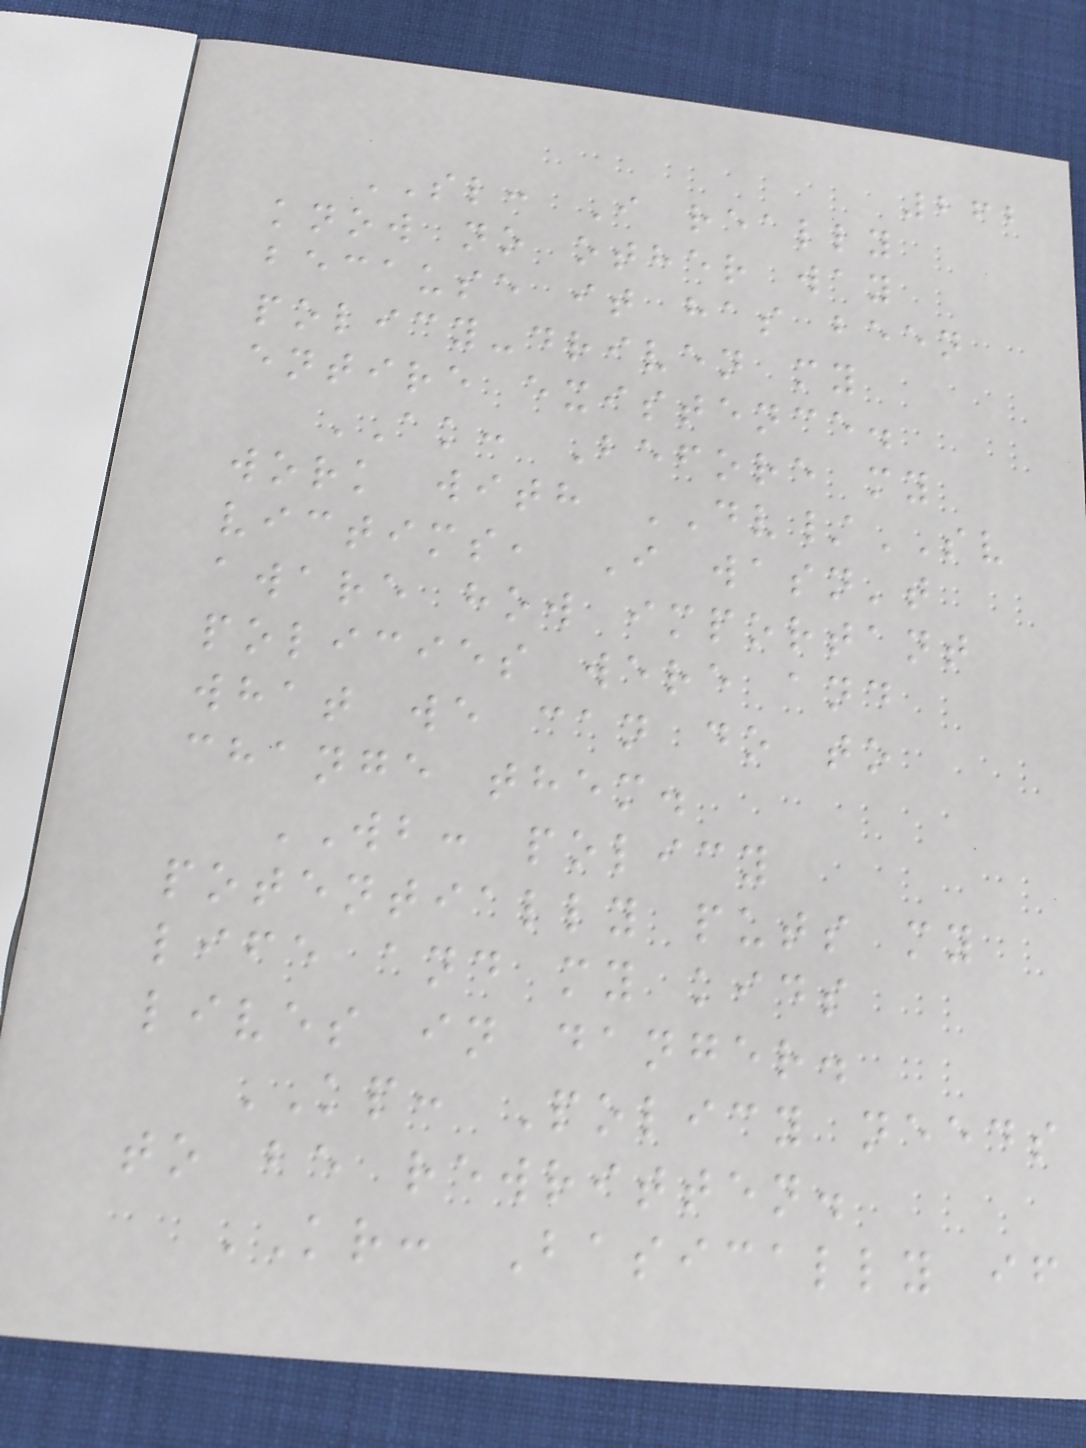262
SL: I really
know no other way
because it has been
policy-driven my
entire existence.
AK: Before my
work with DV/SV
victims, I wasn't
aware how important
policies were and
what we can do to
change them.
WB: policy
potentially puts my
life and my kids
lives in danger.
KP: Policy needs
to be rewritten.
KR: Basically if
